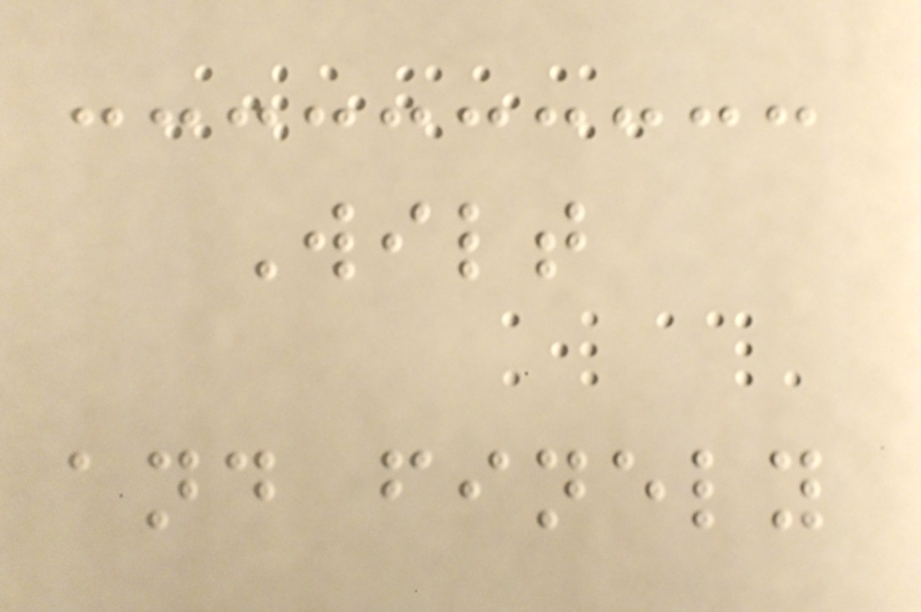Wilt
and finely
